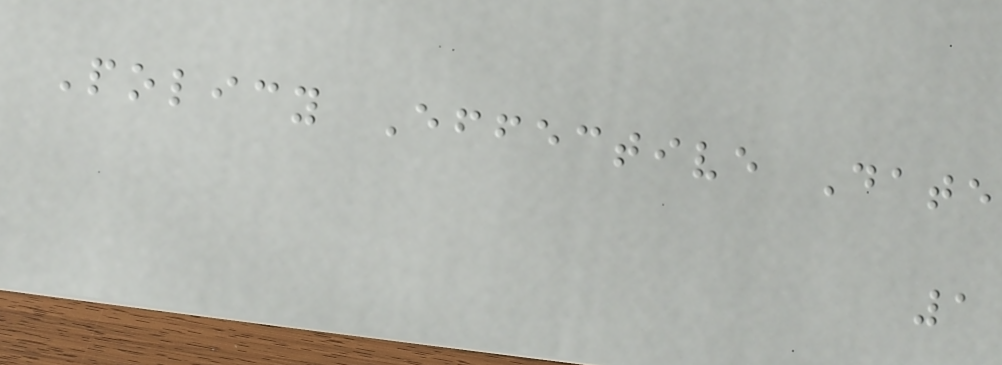Policy Effective Date
1
